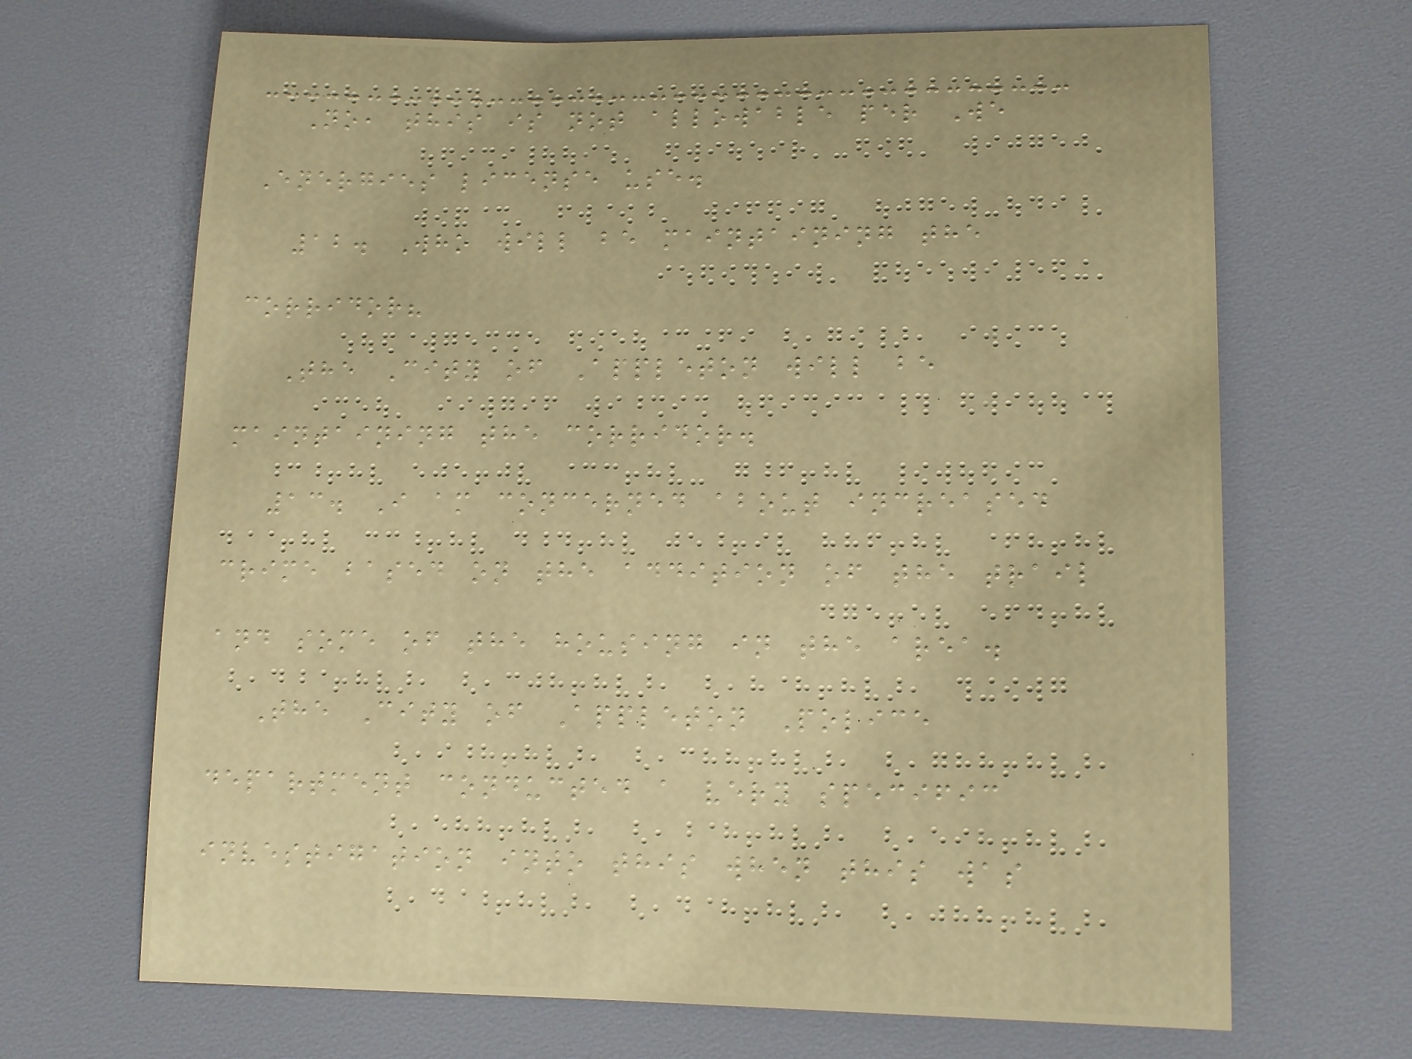No, this is not allowable per We
Energies license use.
12. Who will be maintaining the
corridor?
The City of Appleton will be
maintaining the corridor.
13. I am concerned about increased
crime based on the addition of the trail
and some of the housing in the area.
The City of Appleton Police
department conducted a very specific
investigation into this when this was
